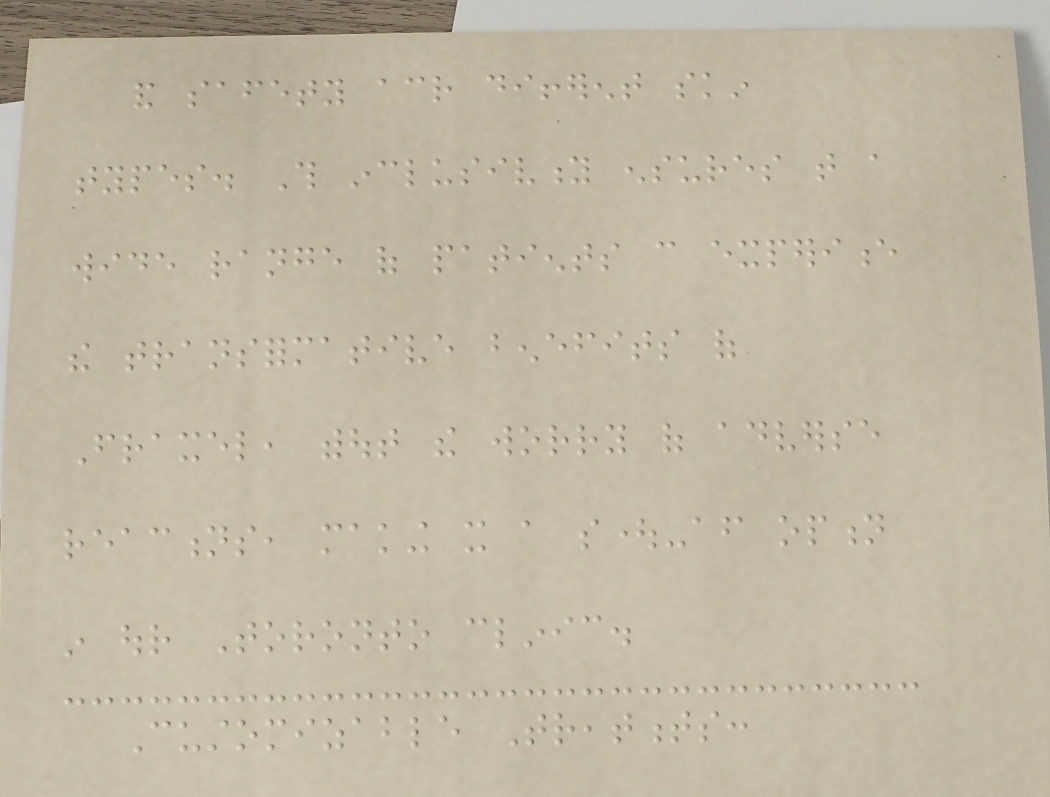and safety across different skin
types. This inclusivity ensures that a
wide range of patients can experience
the transformative benefits of
Fraxel, without the worry of adverse
reactions, making it a sought-after option
in our Toronto clinic.
Customizable Treatments:
